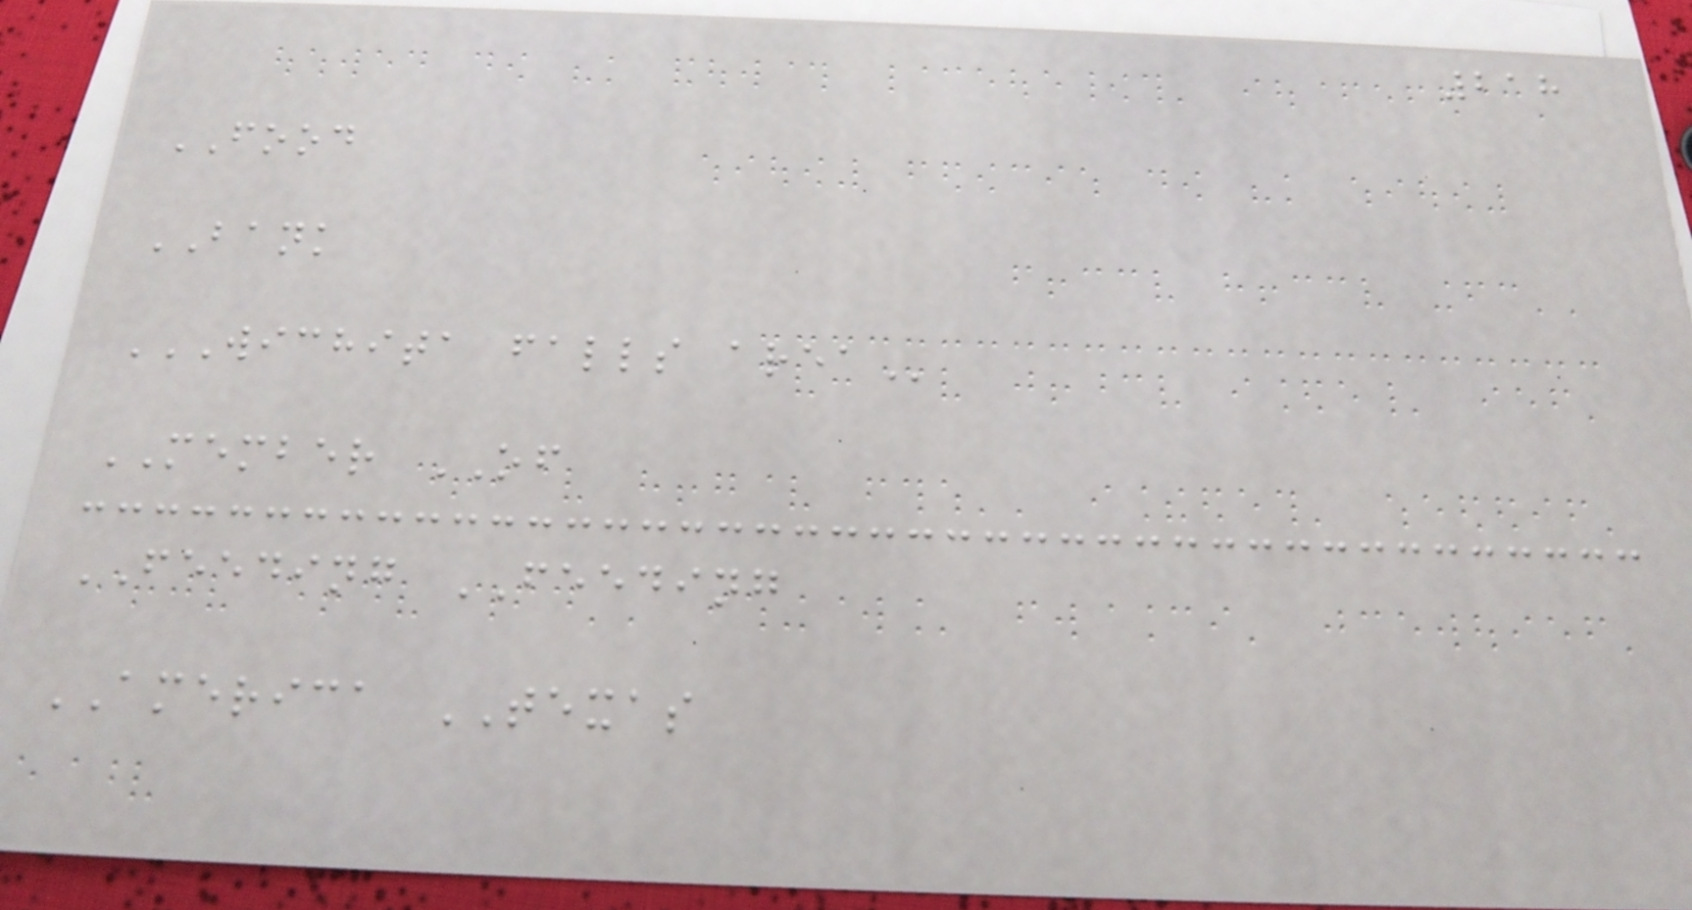218
FOOD
BANK
WICHITA FALLS AREA
MEMBER OF
FEEDING FEEDING
AMERICA TEXAS
